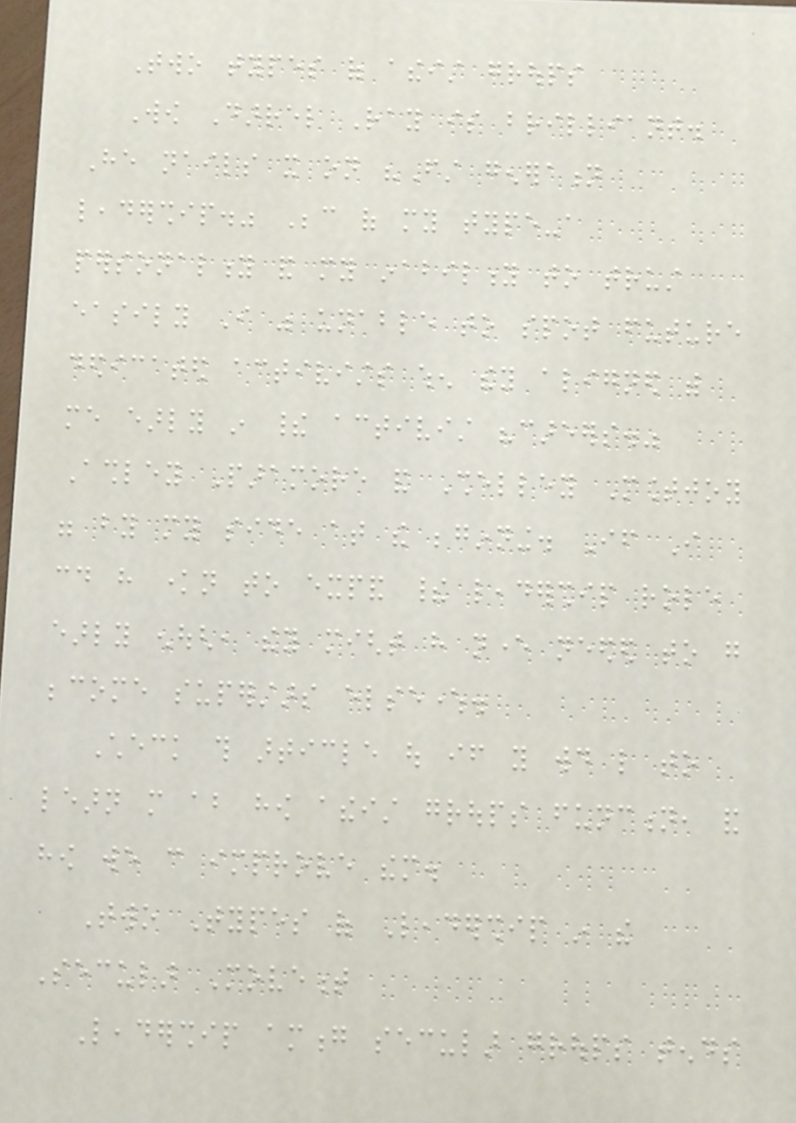Two types of atheist groups
Wow Darrel Ray is brilliant.
He nails it on "First generation
leadership." Because of my type-a
personality and my inability to trust
easily I was unable to spot future
dedicated activists when they aligned with
me early in their activist "careers."
Ashley Paramore and Shelley Mountjoy
were by my side at the beginning. If I
could have known to expand their leadership role
early enough, they might have never needed to go
become superstars elsewhere.
Check this article out if you would like to
learn more about how atheist groups function, and
how we can improve them.
Two Types of Leadership in the
Secular Movement
Leadership among secular groups tends
